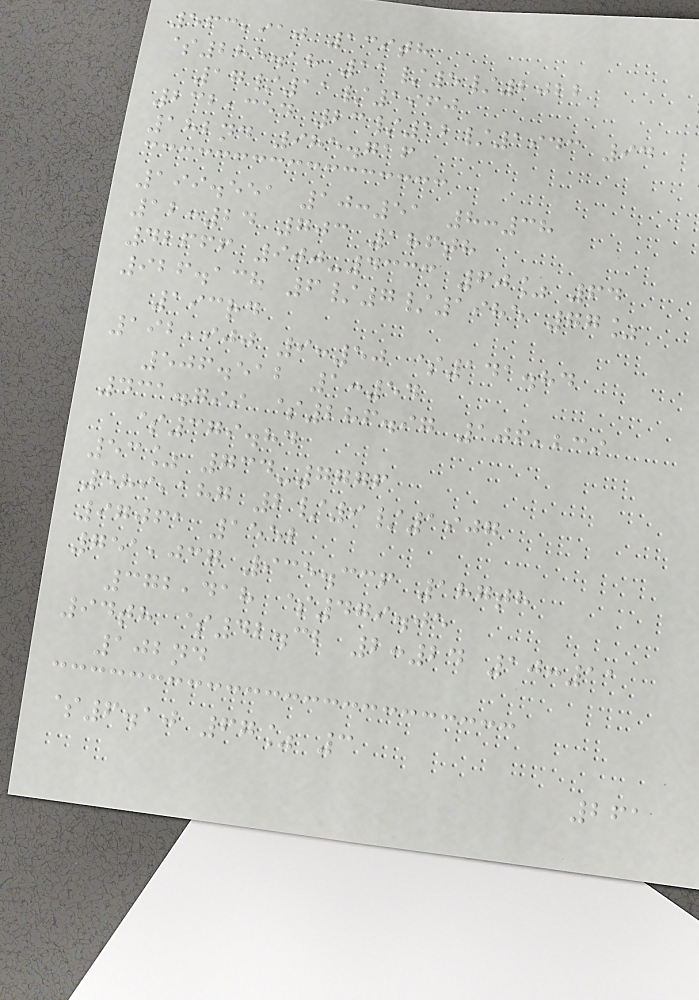563,910 139th
$285.18 11/5/2022
17/11/1960
232,354 23/12/1943 94
182nd 985.716
199.551 10:51 8:38
12:24 703 186th
42666 900-4333 60% 64
926.138 6/7/1985 77%
193rd
192,900 9:50 $141.84
506.512 1:54
431.799 $286.97 106,239
$379.84
53% 734-7776
589,187 2/9/1907
97061 1552
751,037 935.336 187th
372,418 $479.05
94th $42.32 2:24 10:11
102nd
$6.10 67% 3
261
